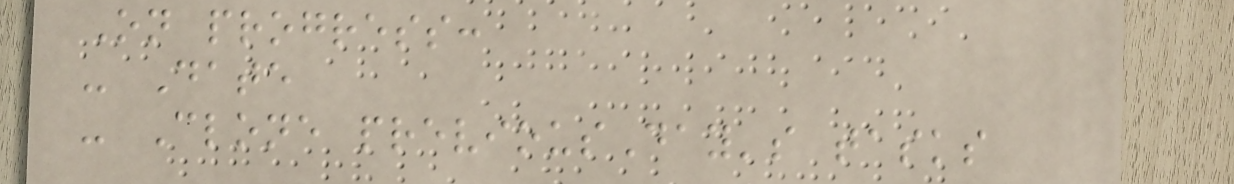On progress:
- Date
- Clone previousDay's tasks
